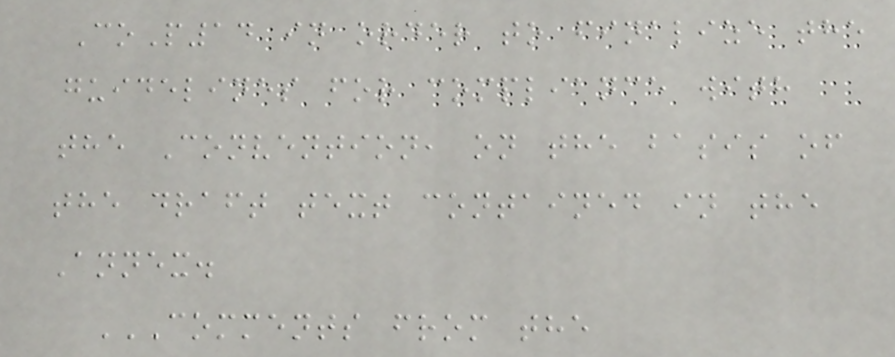CoP14 in order to finalize the
guidelines for compliance with
the Convention, on the basis of
the draft text contained in the
Annex.
COMMENTS FROM THE
